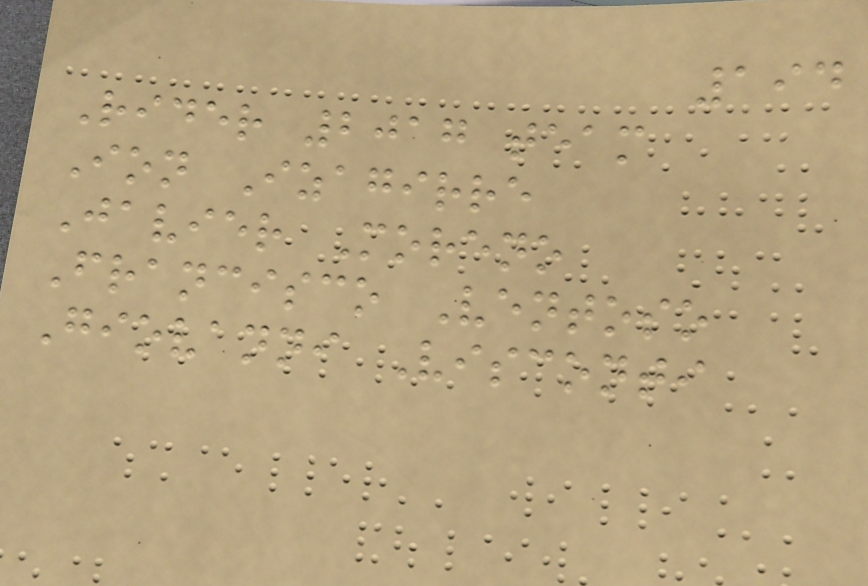194
Rider 2017 team
Ion Izagirre
Javier Moreno
Francisco Ventoso
Giovanni Visconti
